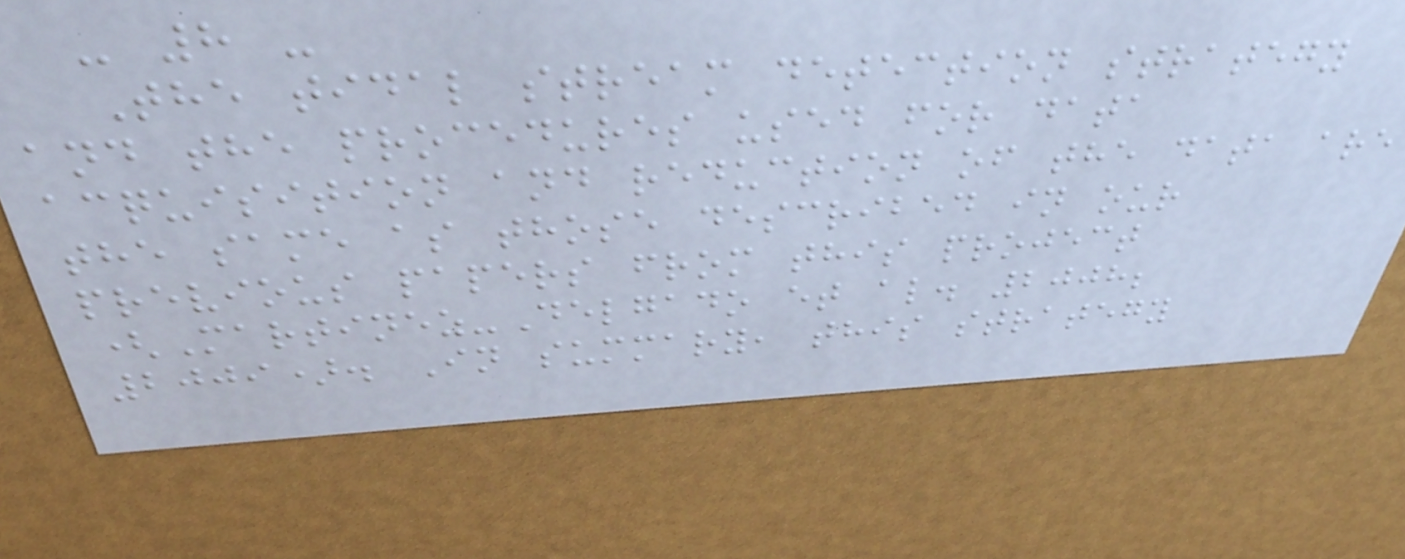- 8 -
The tidal stream detection strategy
and the procedures used for data
acquisition and reduction of the data are
the same as those described in our
previous papers from this project
(Martinez-Delgado et al. 2008;
2009). In summary, this strategy
